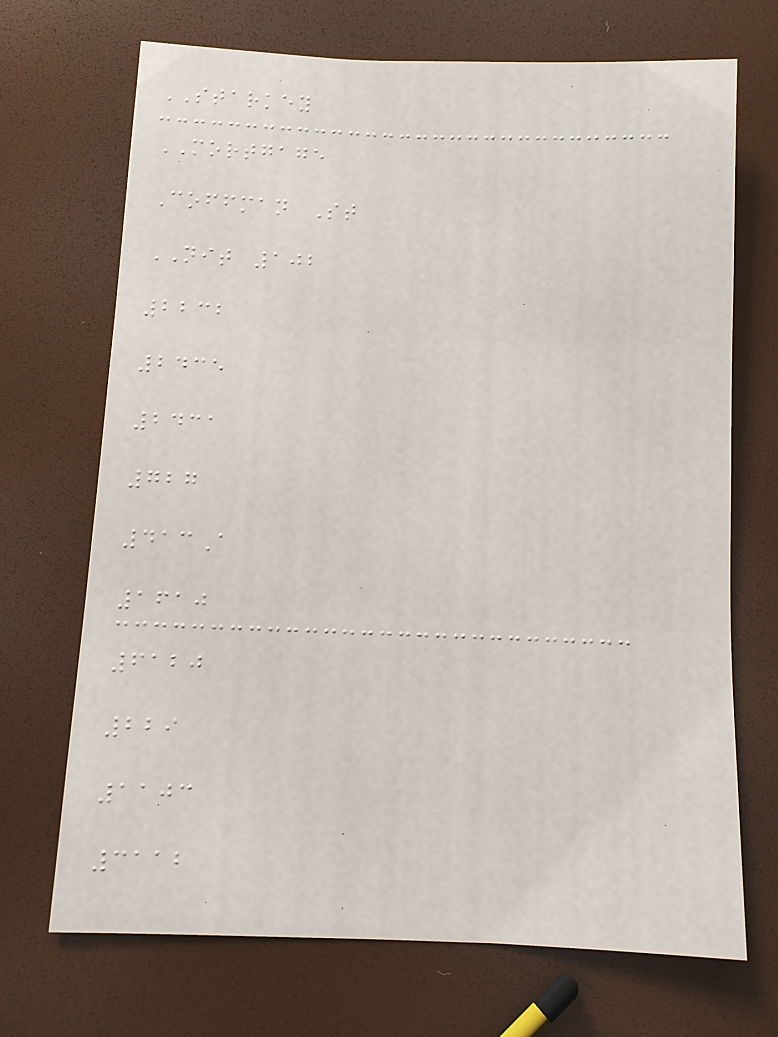STARKEY
MORTGAGE
Coffman St
NIT 102
2232
2435
2431
727
413A
1610
6120
229
1103
3112
